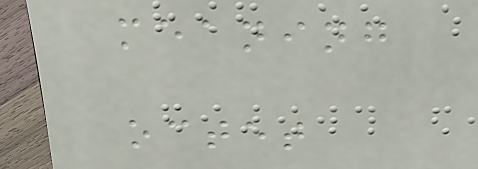meaning
octet
